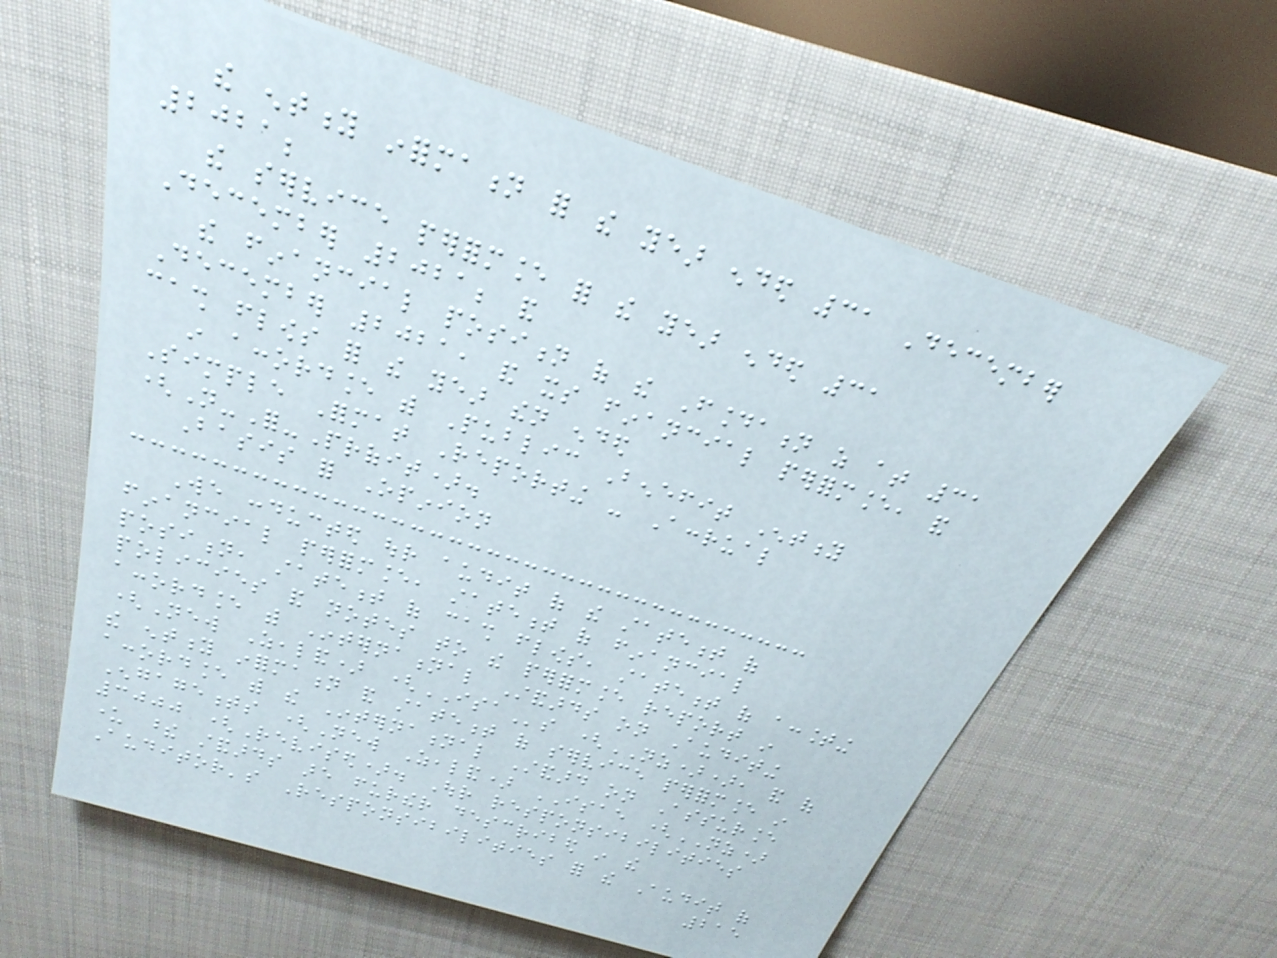the entity information for the year ended 31 December
2021;
the service performance for the year ended 31
December 2021; and
the financial position of the Foundation as at 31
December 2021, and its financial performance, and
cash flows for the year then ended
in accordance with Public Benefit Entity
Simple Format Reporting - Accrual
(Not-For-Profit).
Basis for Opinion
We conducted our audit of the statement of
financial performance, statement of financial
position, statement of cash flows, statement of accounting
policies and notes to the performance report in
accordance with International Standards on Auditing
(New Zealand) (ISAs (NZ)), and of
the entity information and statement of service performance in
accordance with the International Standard on Assurance
Engagements (New Zealand) ISAE (NZ)
3000 (Revised). Our responsibilities
under these standards are further described in the
Auditor's Responsibilities for the Audit of
215
